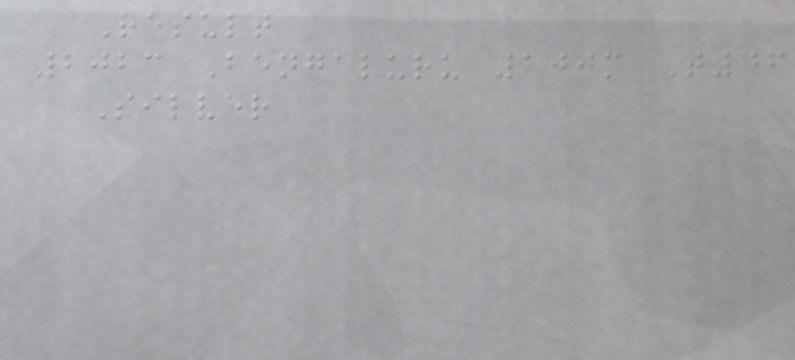Result
2023 Bengaluru 100m T46
Silver
